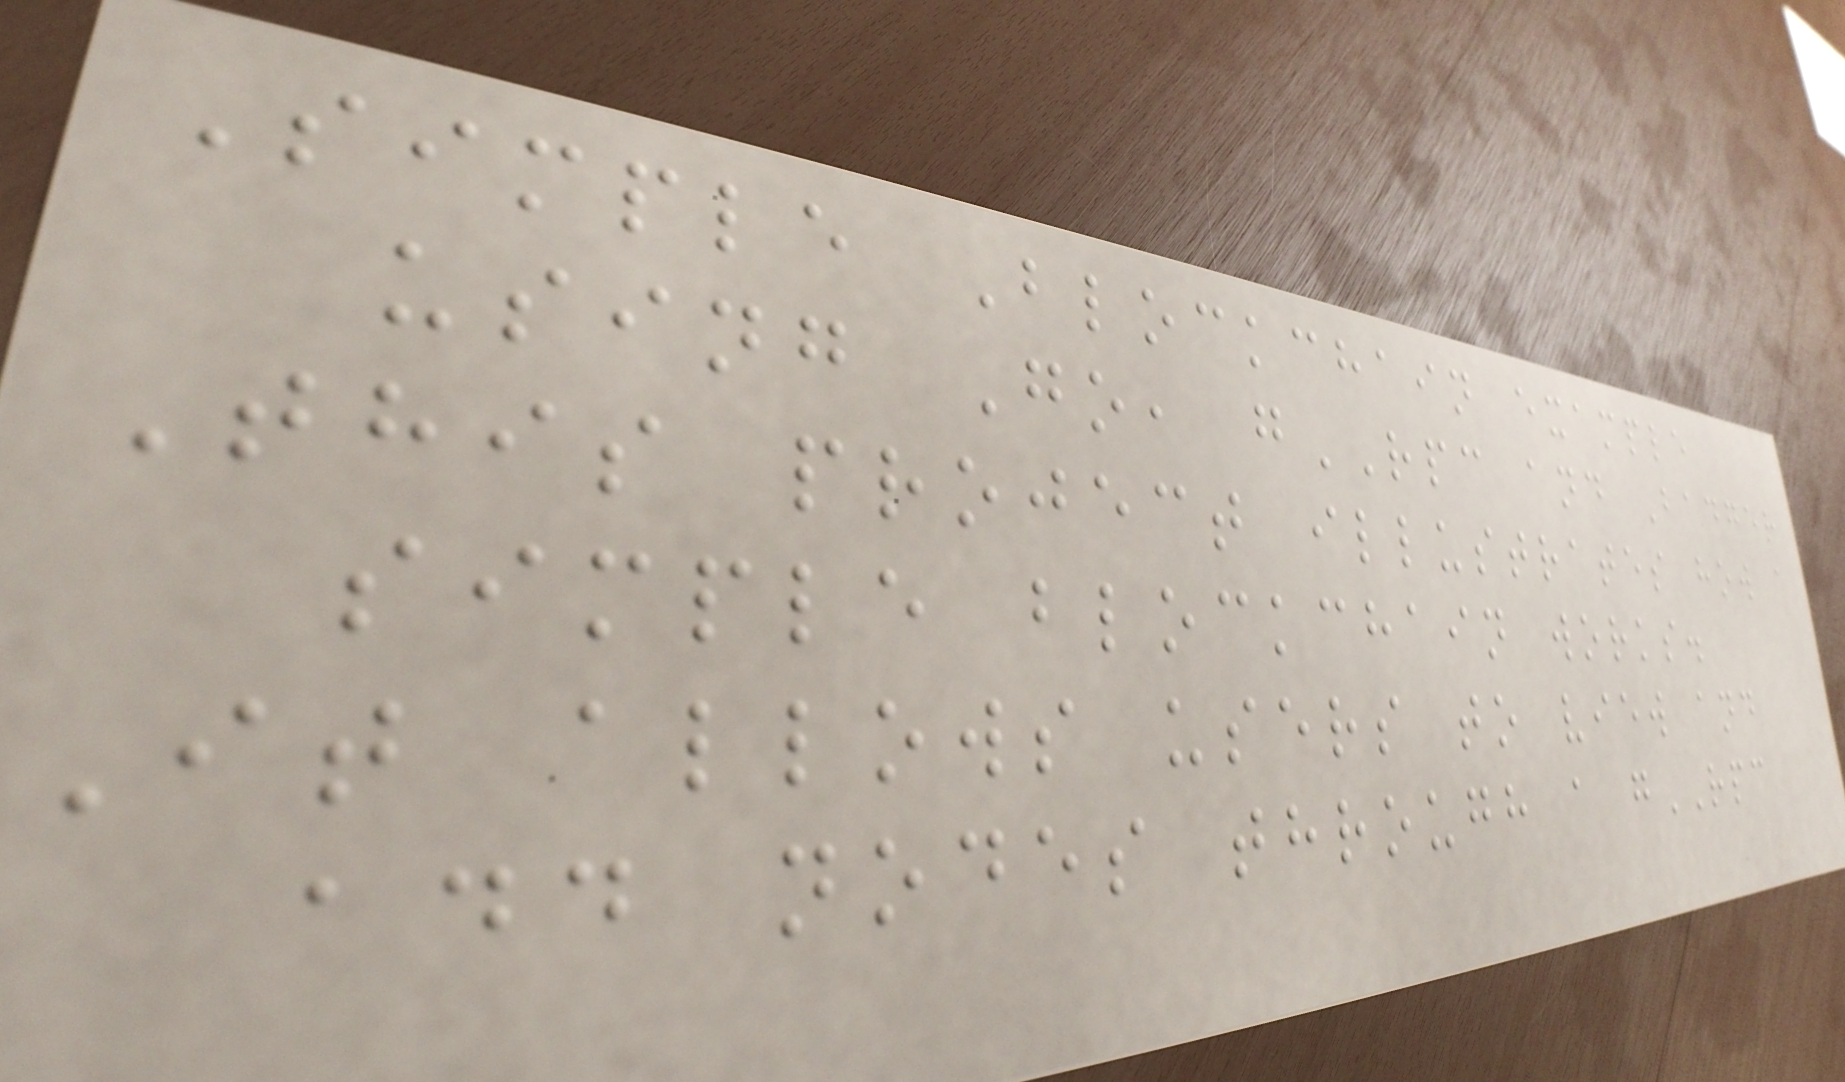Simple Blockchain example
using Go, gRPC and Badger
This project illustrates how a
simple blockchain works.
It allows users to view and
add nodes through a gRPC
